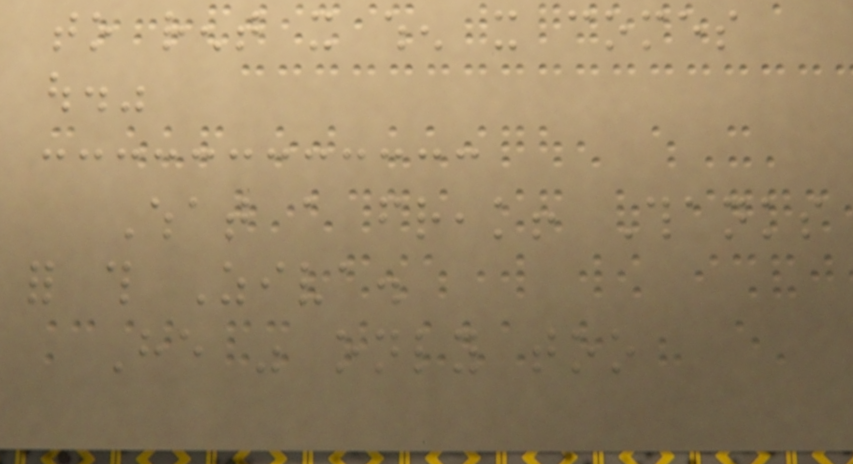to rent it when it comes
out."
What a freak! Thanks
for this Ziva.
He was only too
